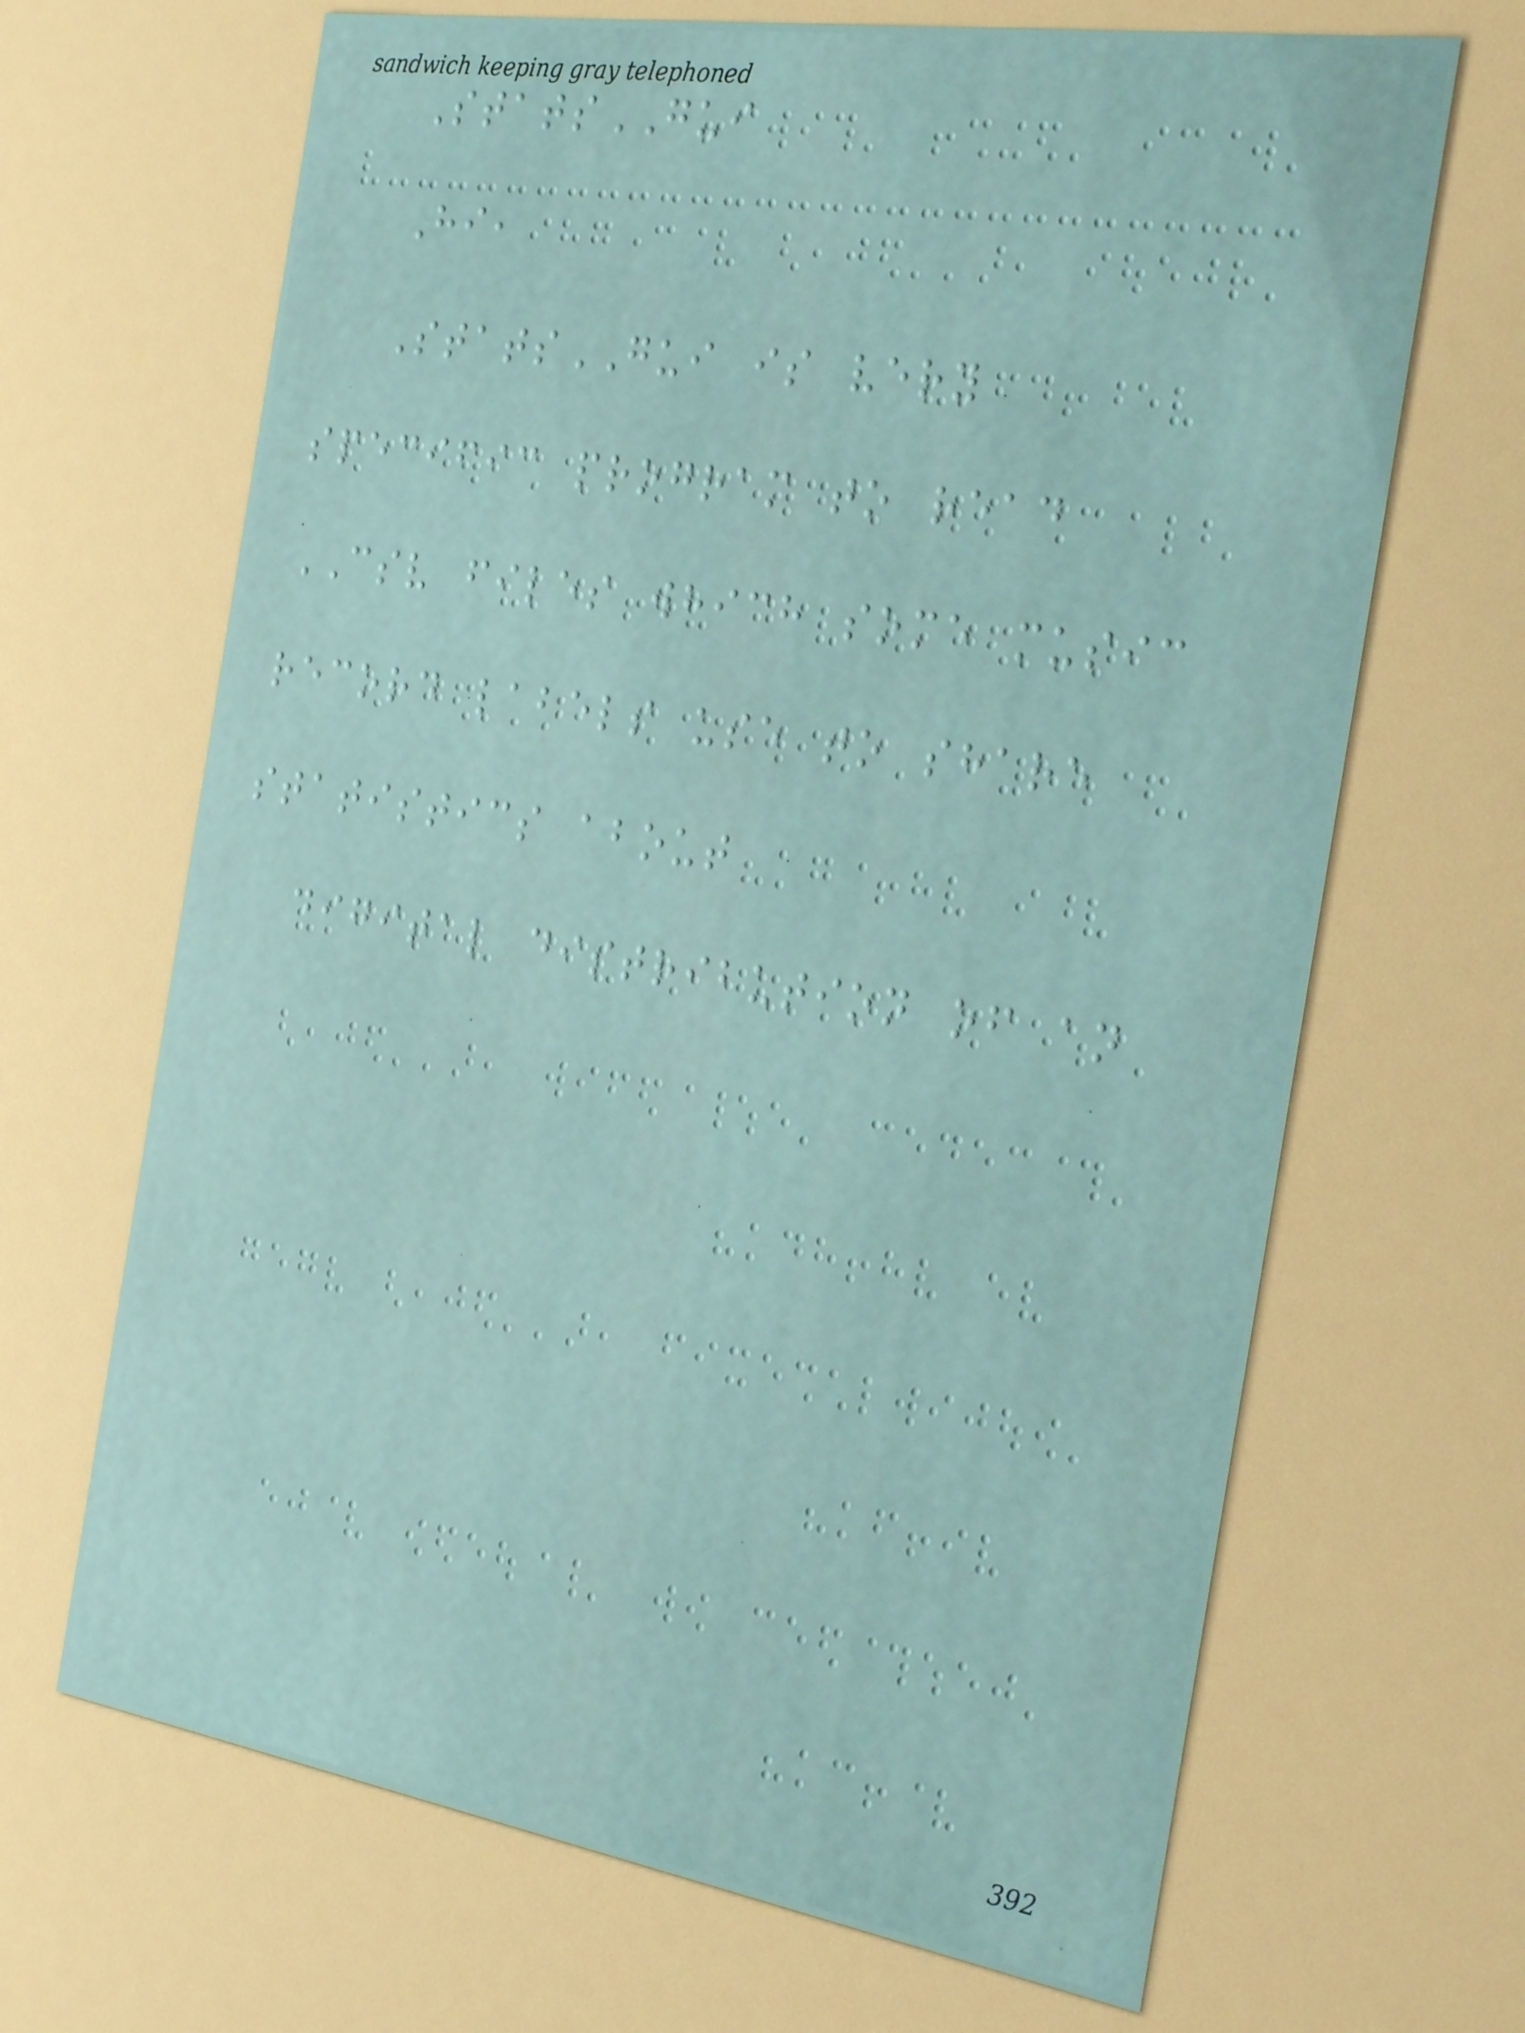StatsGUI
Hi,
StatsGUI is very
specific program to read
CSV files which some music
record labels use to share
statistics about
digital distribution of an
